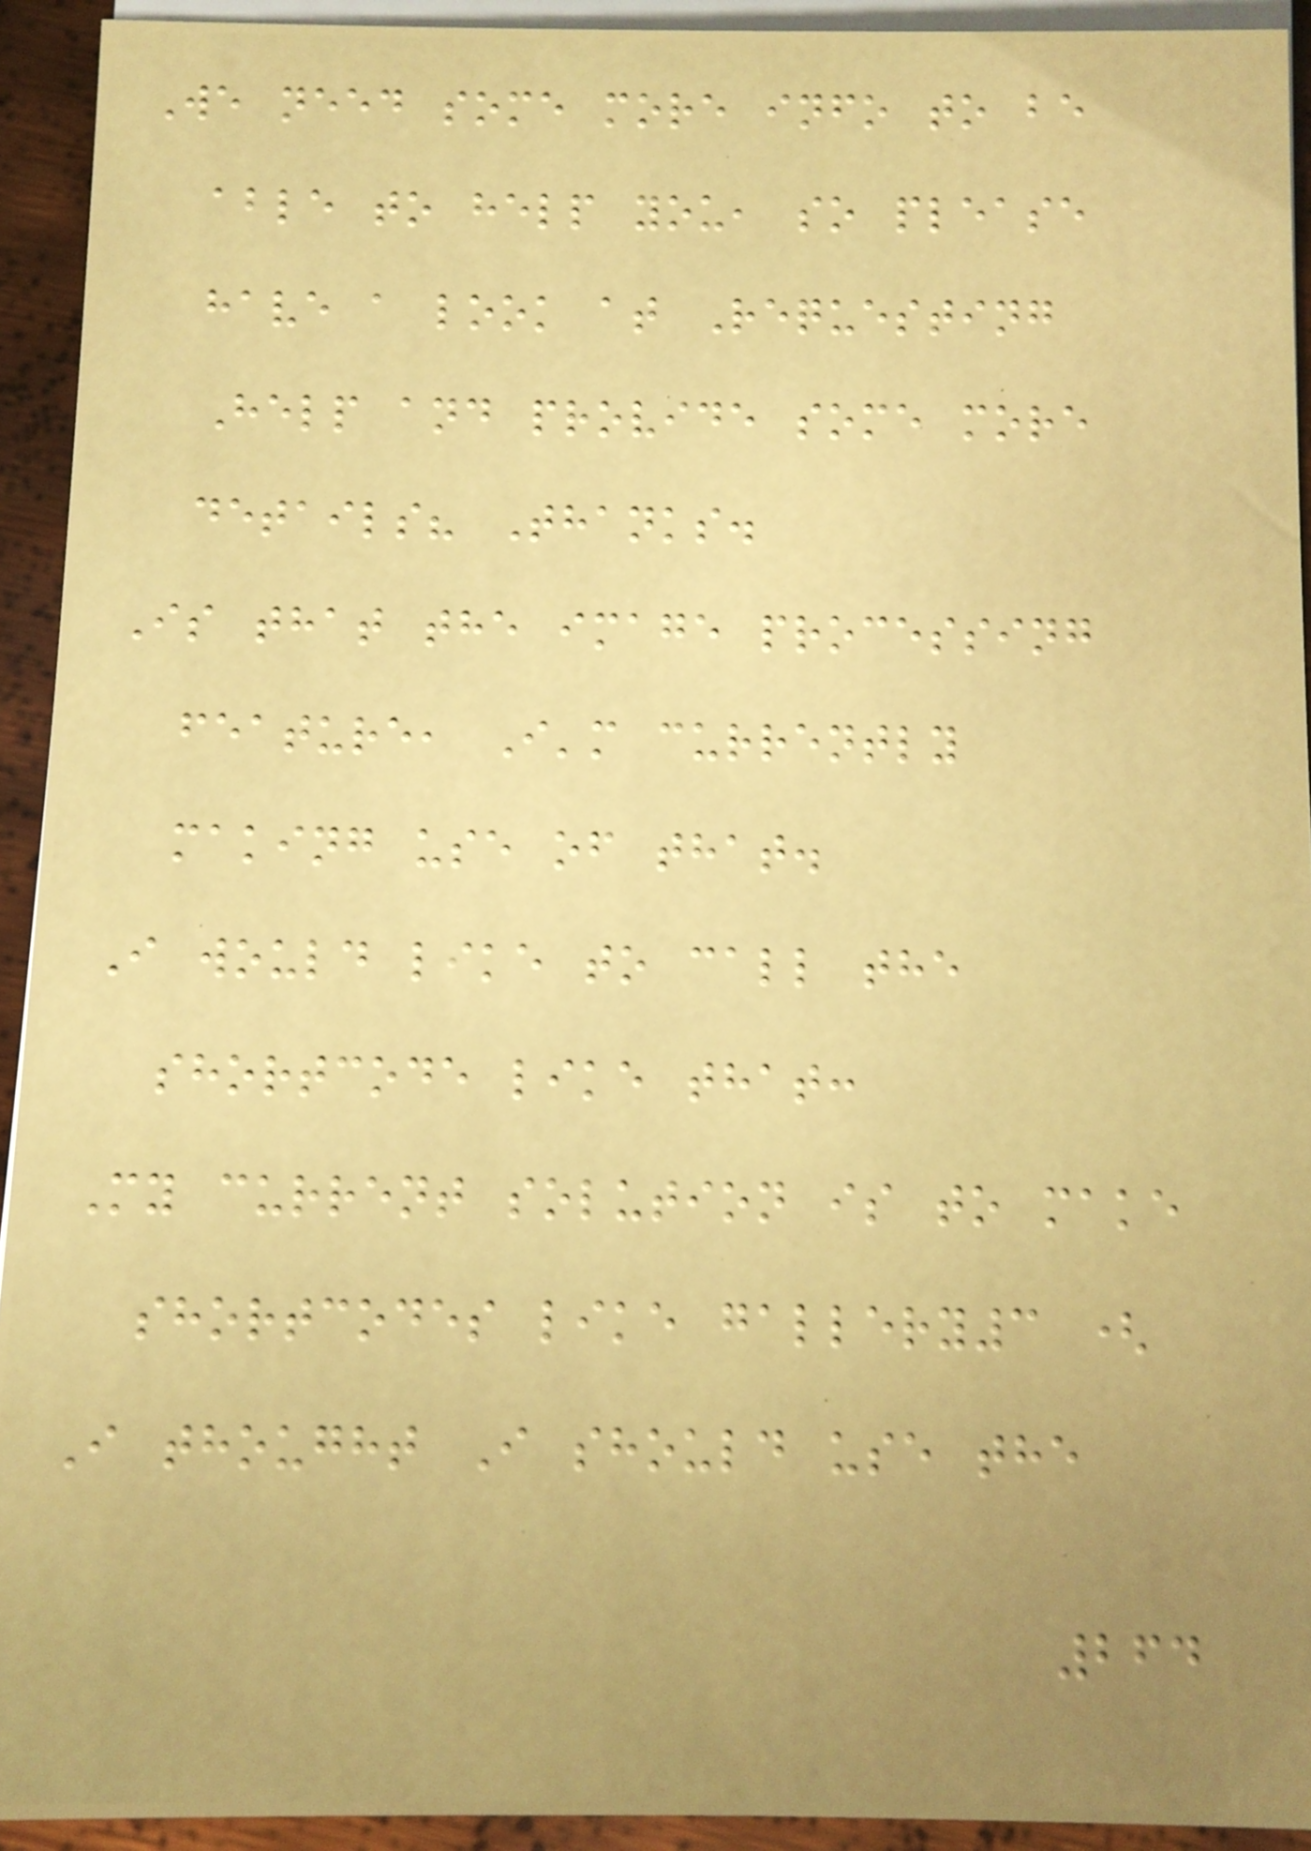We need some more info to be
able to help you, so please
have a look at Requesting
Help and provide some more
details? Thanks.
Is that the image processing
feature, I'm currently
making use of that.
I would like to call the
shortcode like that:
My current solution is to make
shortcodes like gallery3 (
I thought I should use the
264
